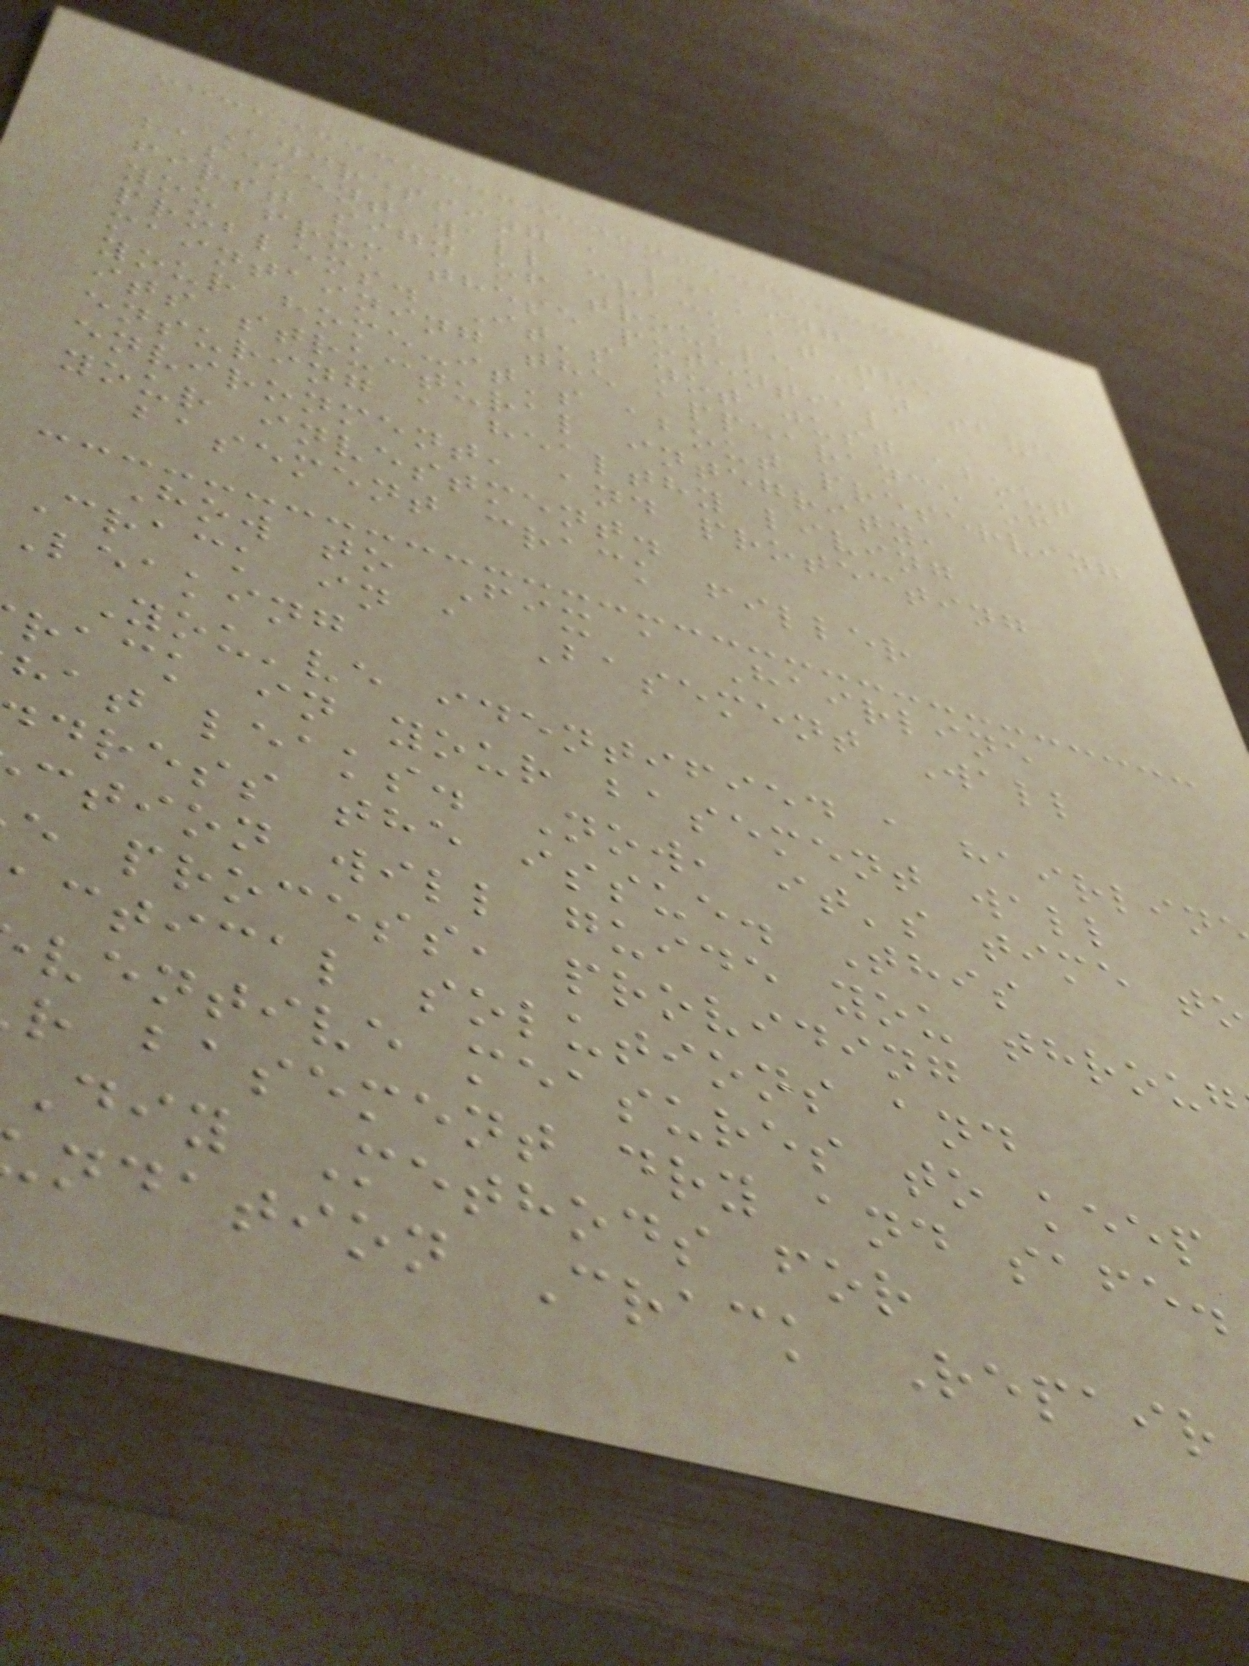Addressing a leaking
basement wall crack at the
first sign of trouble can save
you from these potential
problems. It's not just about
maintaining the appearance of
your home-it's about preserving
its structural integrity,
ensuring a healthy living
environment, and protecting
your investment.
basement crack filler
How to Fix a Hairline
Crack in a Basement Wall
leaking
You've identified a hairlin
rack in your basement wall
hat leaks. Now, it's time to
dress the issue. This
ction will guide you throug
e process, providing
ctical solutions and
ventive measures to keep
r basement dry and safe.
diy Methods for
ndation Crack Repair
